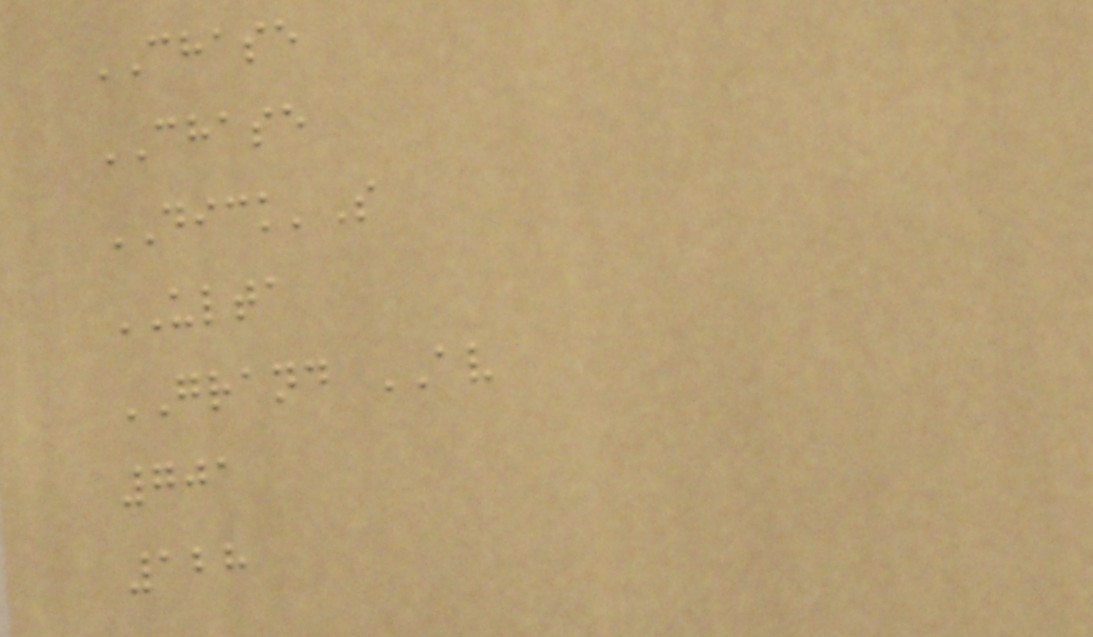CHASE
CHASE
DICK'S
ULTA
GRAND AV
701
128
